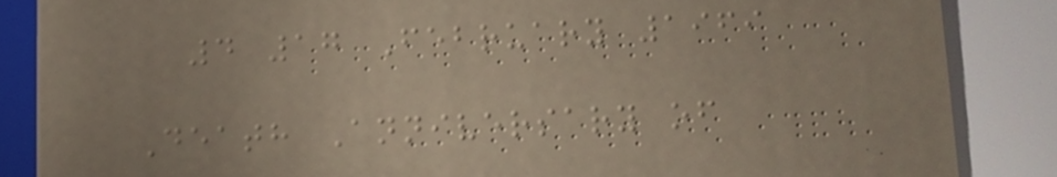4 17 February 1969
Death Anniversary of
